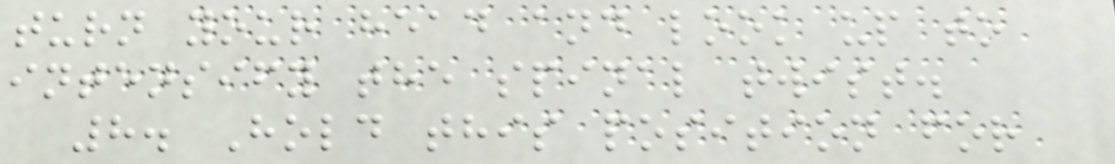turn your head and look up to
intensify the spinal twist.
8. Hold this position for
